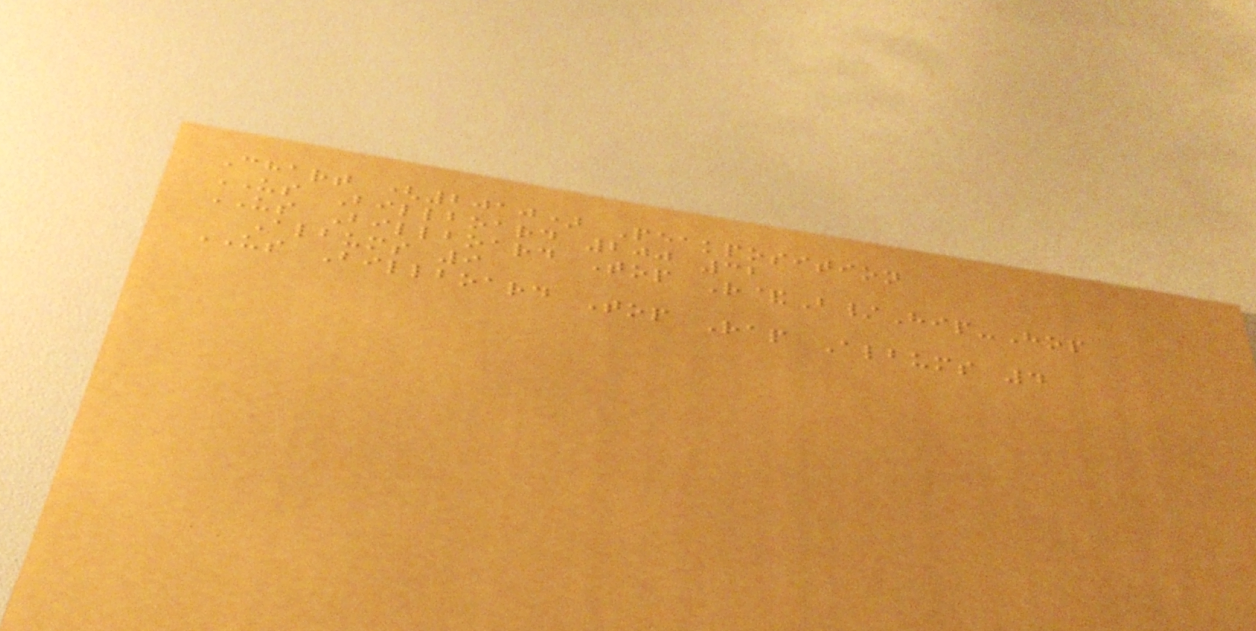Chart (2010) Peakposition
US Billboard 200 32
US Billboard Top R&B/Hip-Hop
Albums 9
US Billboard Top Rap Albums 4
